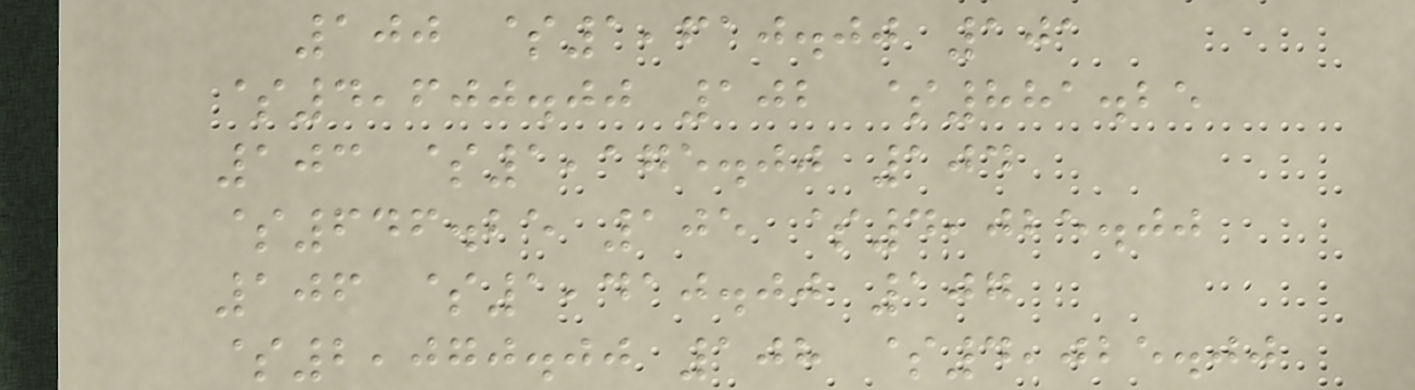100 $1,610.00 101
$4,600.00 102 $881.25
103 $1,175.00 104
$646.25 105 $4,025.00
106 $1,410.00 107
$2,070.00 108 $4,025.00
